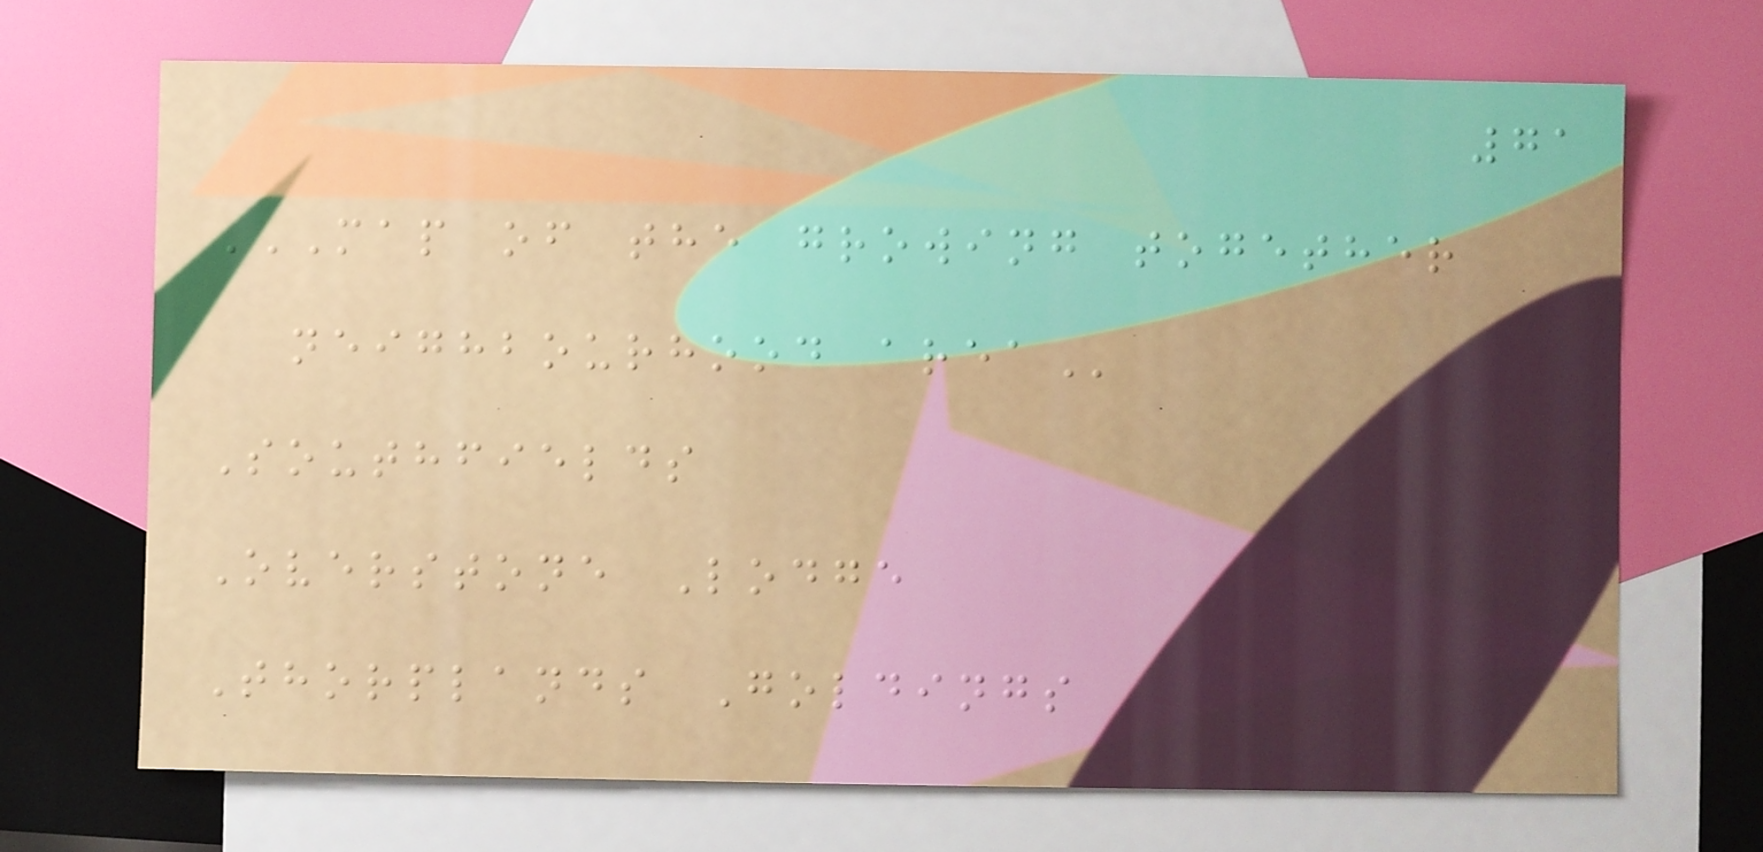71
MAP OF THE GROWING TOGETHER
NEIGHBOURHOOD AREA
Southfields
Overstone Lodge
Thorplands Goldings
